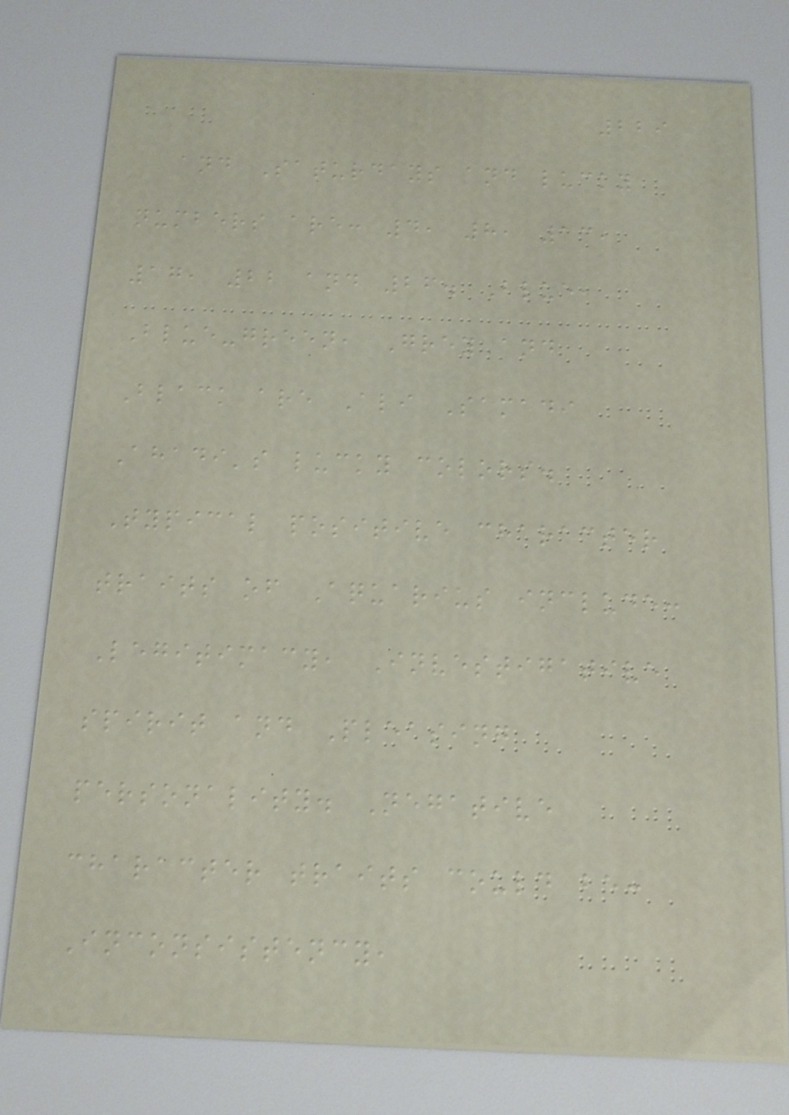229
and Saturdays and lucky
numbers are: 4, 8, 13,
17, 22 and 26. Blue,
Blue-green, Grey and
Black are Ali Samadi
Ahadi's lucky colors.
Typical positive character
traits of Aquarius include:
Legitimacy, Investigative
spirit and Pleasing
personality. Negative
character traits could be:
Inconsistency,
